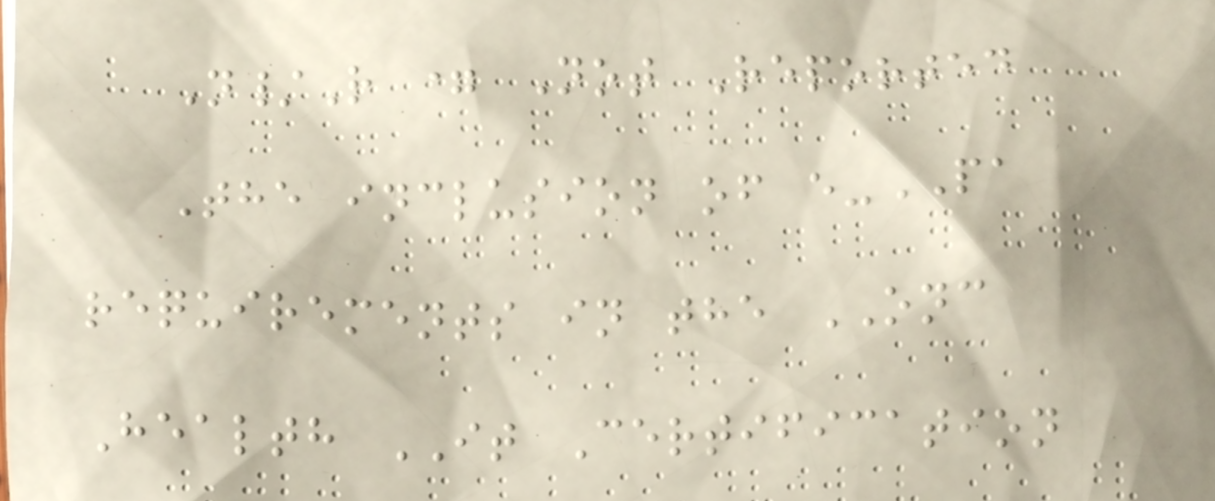N/R = Not Reported
The inclusion of e-PA
requirements in the ONC
Health IT Certification
